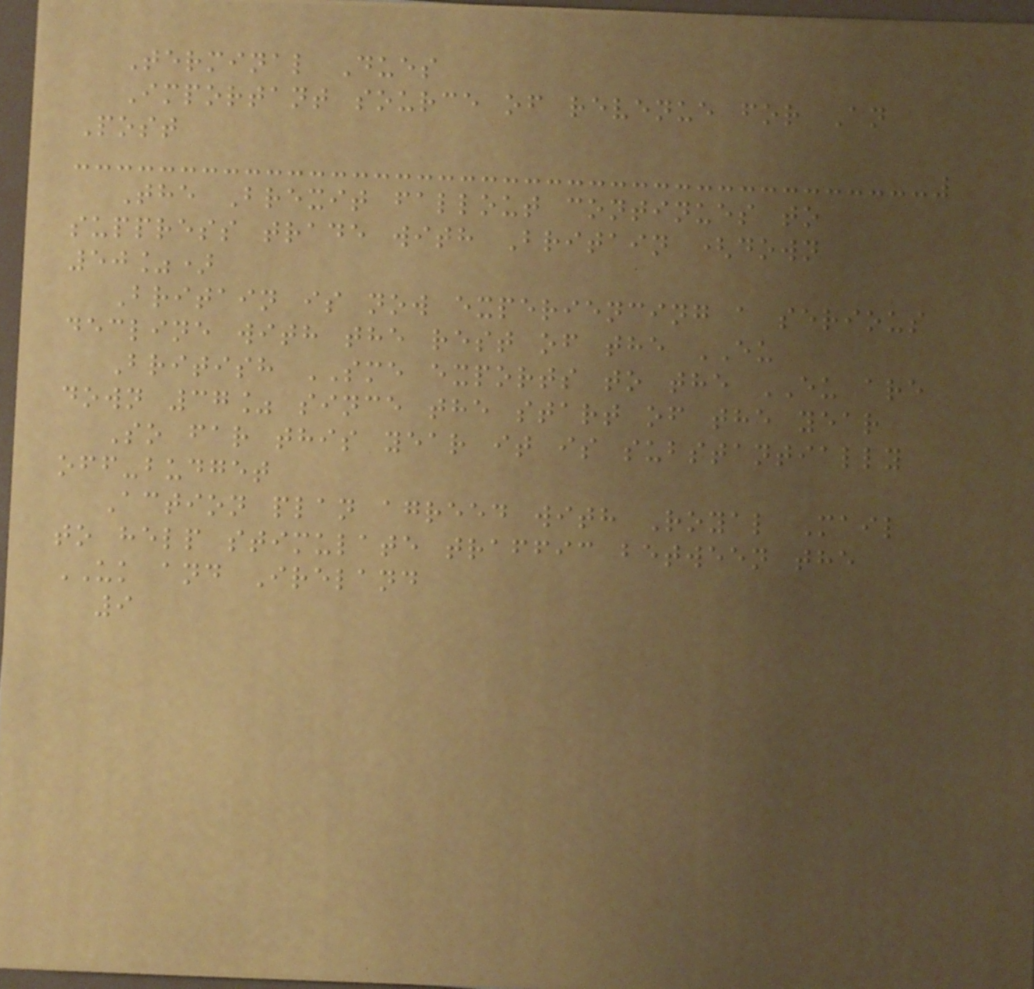Terminal Dues
Important source of revenue for An
Post
The Brexit fallout continues to
suppress trade with Britain (down
50%)
Britain is now experiencing a serious
decline with the rest of the EU
British SME exports to the EU are
down 37% since the start of the year
So far this year it is substantially
off-budget
Action plan agreed with Royal Mail
to help stimulate traffic between the
UK and Ireland
9
